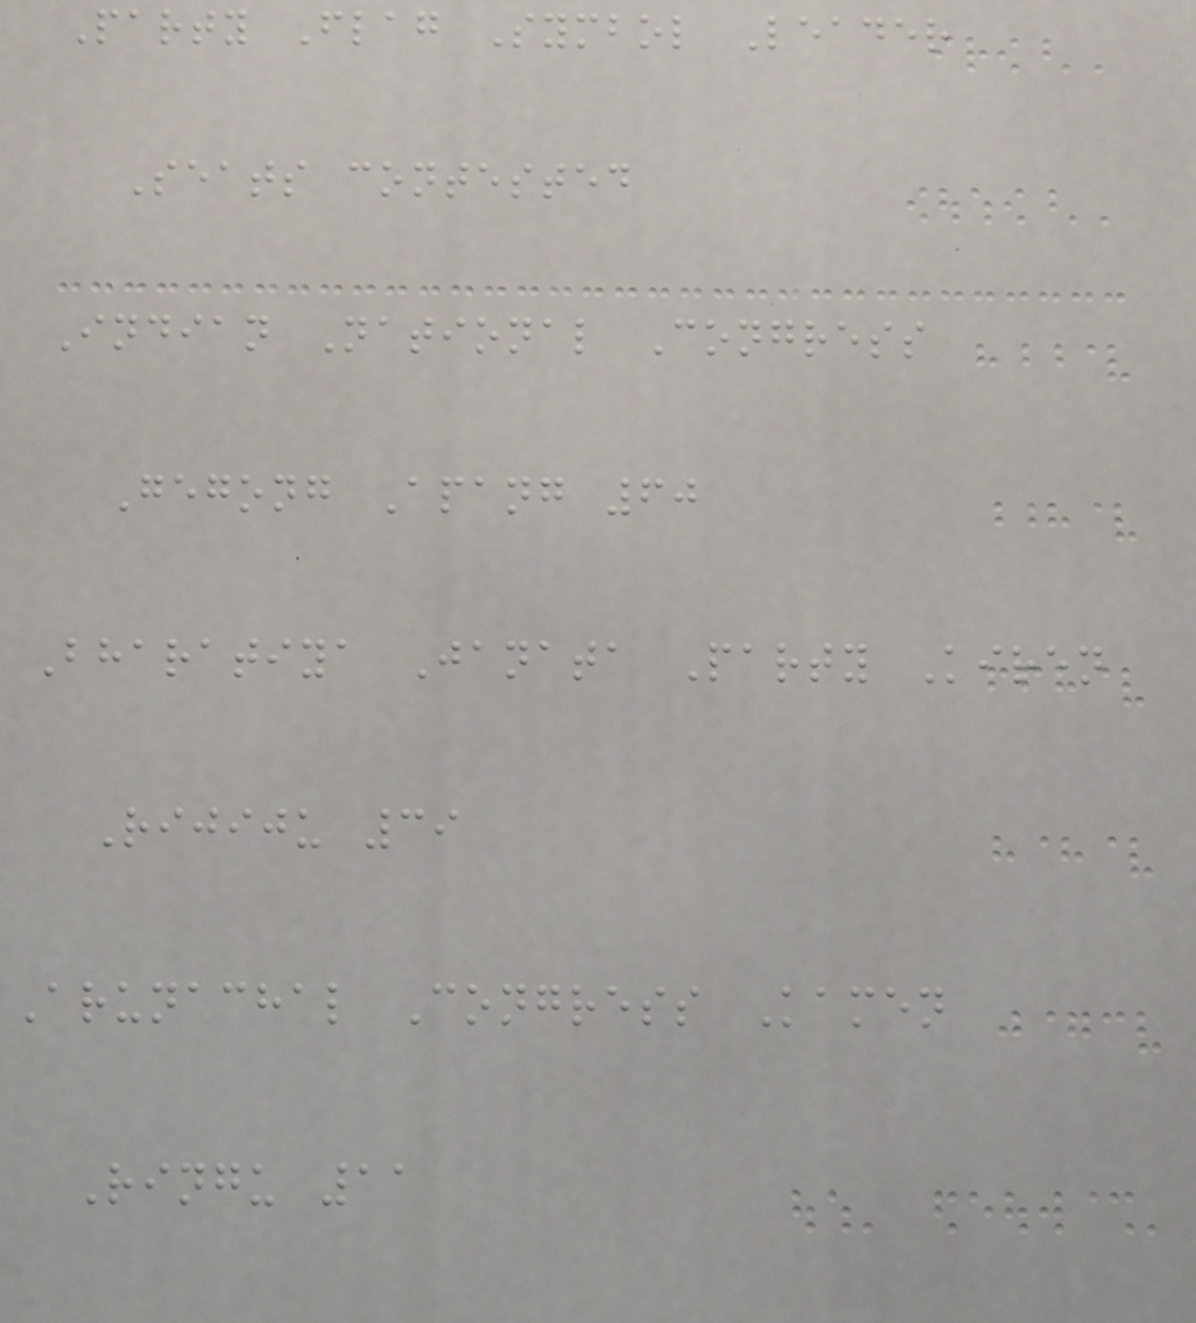Party Flag Symbol Leader
Seats contested
Indian National Congress
Gegong Apang 60
Bharatiya Janata Party Kiren
Rijiju 39
Arunachal Congress Kamen
Ringu 11
